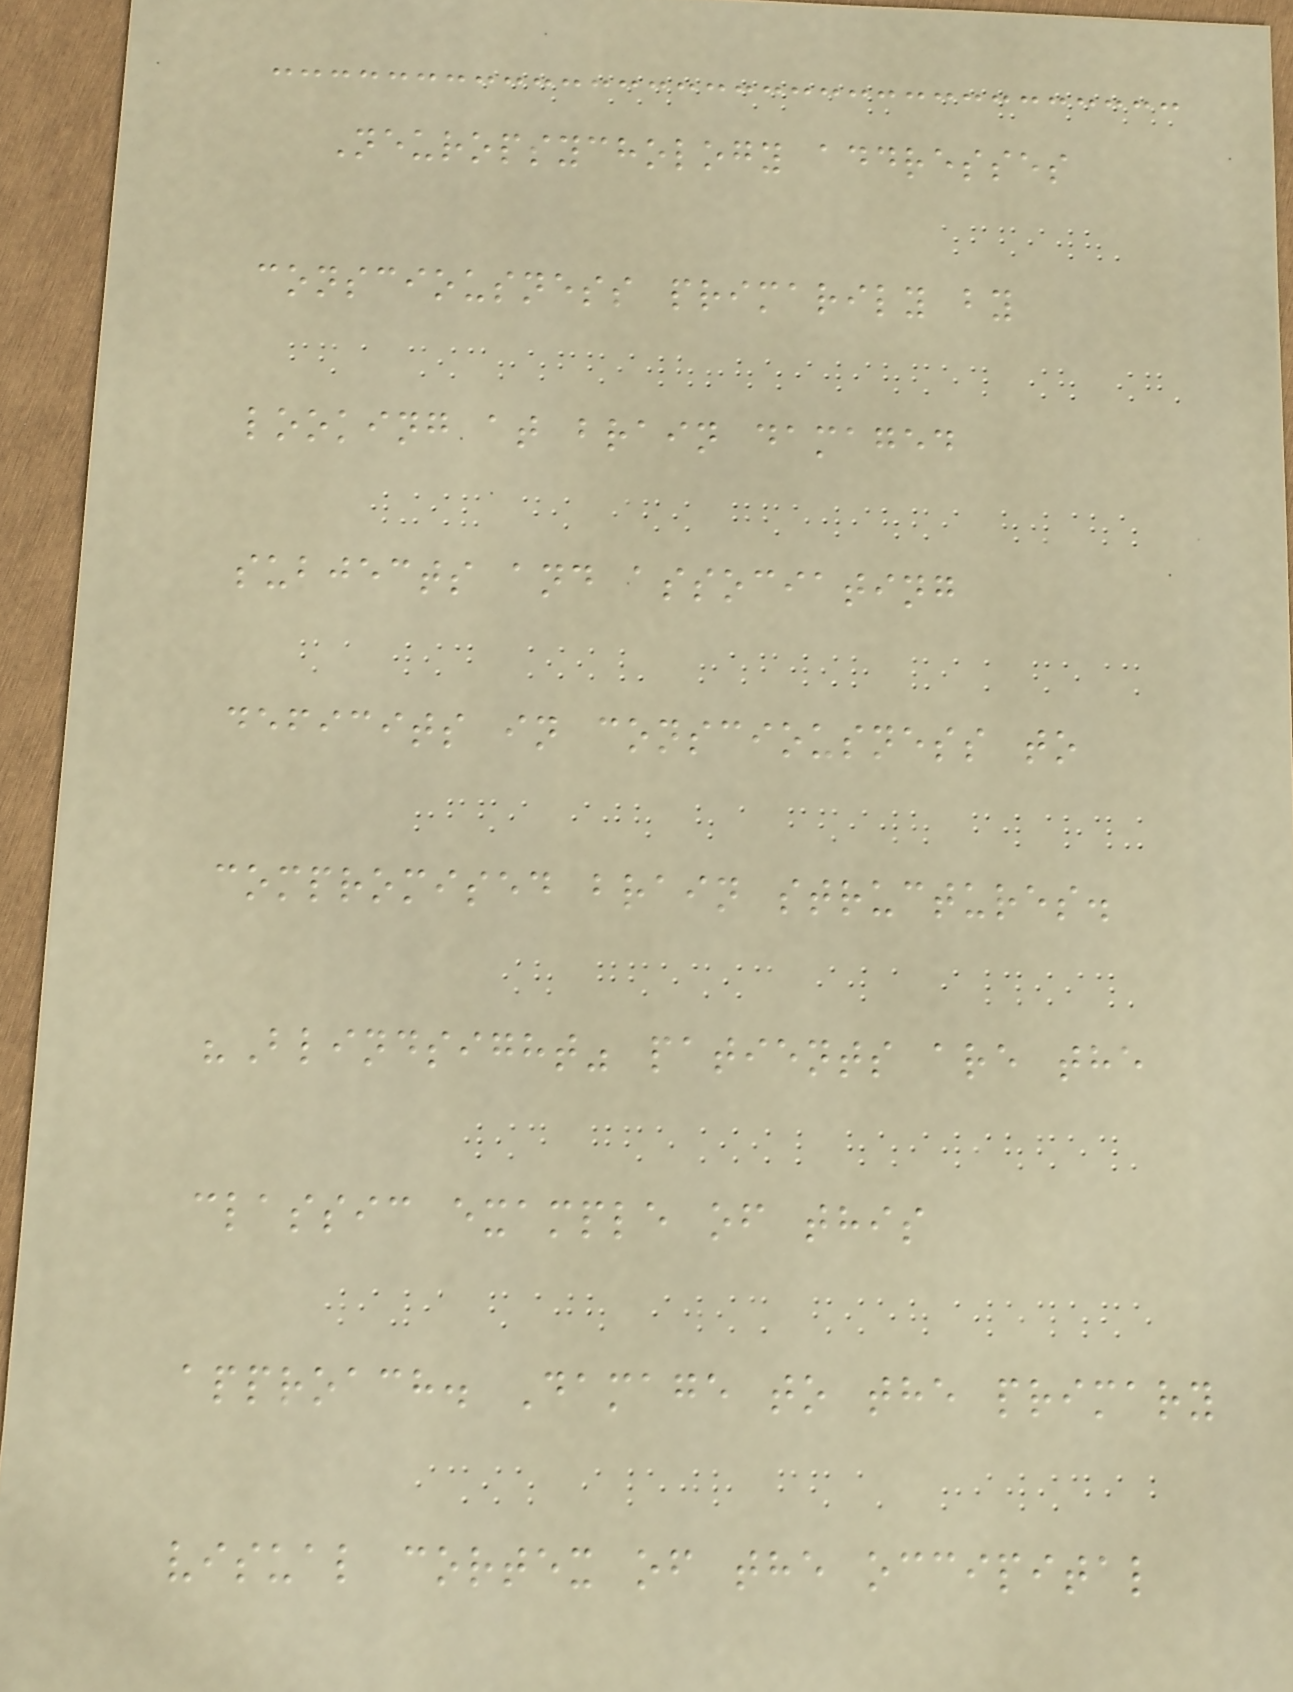Neuropsychology addresses
consciousness primarily by
looking at brain damaged
subjects and associating
deficits in consciousness to
compromised brain structures.
"Blindsight" patients are the
classic example of this
approach. Damage to the primary
visual cortex of the occipital
